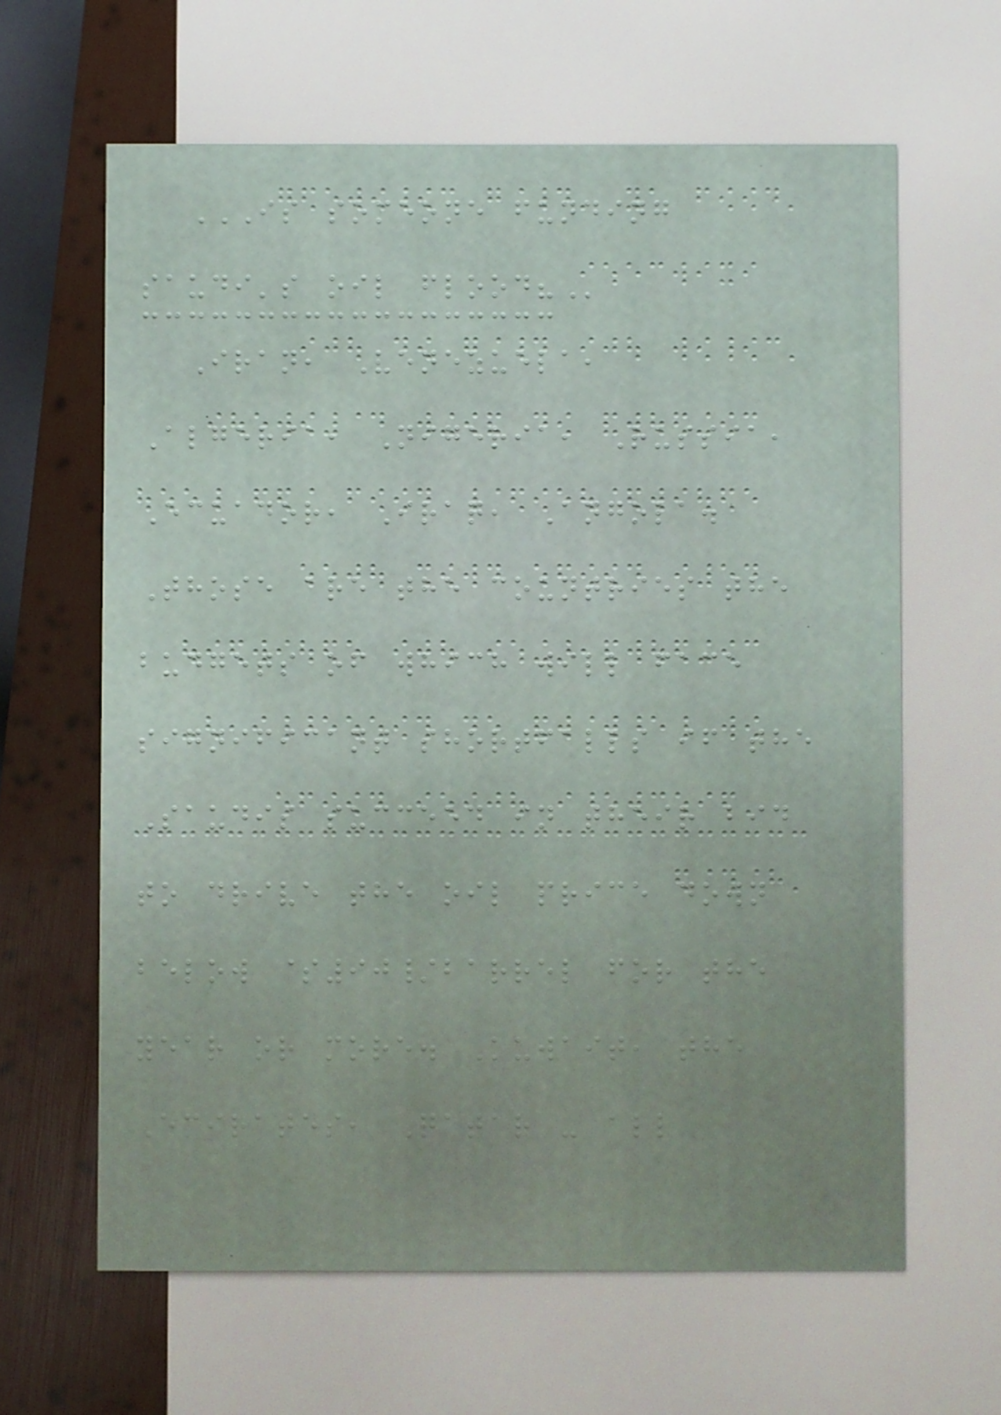IS SOMEONE FUNDING
SAUDI'S OIL FLOOD?
Iran, Venezuela,
Algeria, Nigeria, Russia,
Ecuador, Iraq, Angola.
Those are the countries the
budgets of which will face
significant shortfalls if the
Saudis succeed in their bid
to drive the oil price down
below $90/barrel for the
year or more. Kuwait, the
Emirates, Qatar - all
